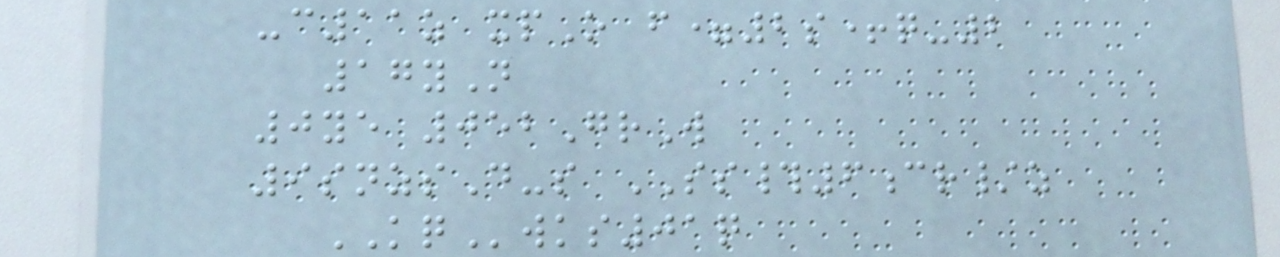-c11z xpO f=2s+q-2
17yN
0ye 052GrW
9snzsD-s SS#6cr/z
KQwks01q
